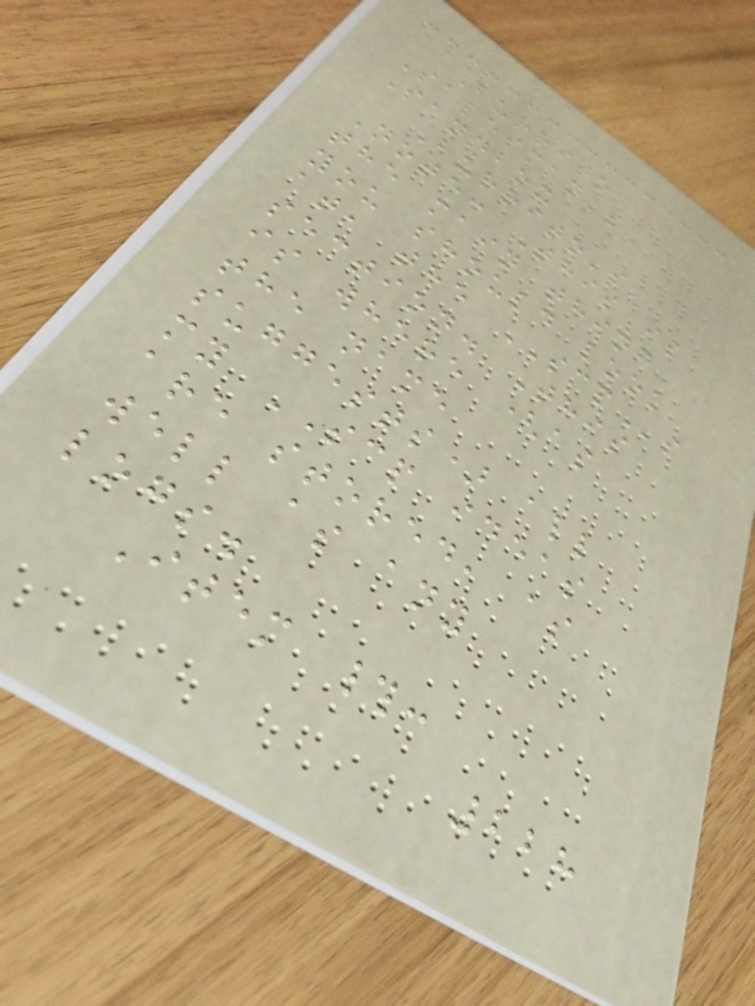Burrito
Salesman's
Sandbox
Burrito's
Note: This is
the main thing
you should look
at, the SCPs
section. This
is where (as
the name
suggests) all
my SCP ideas
are stored, as
well as any
logs.
Item #:
228
